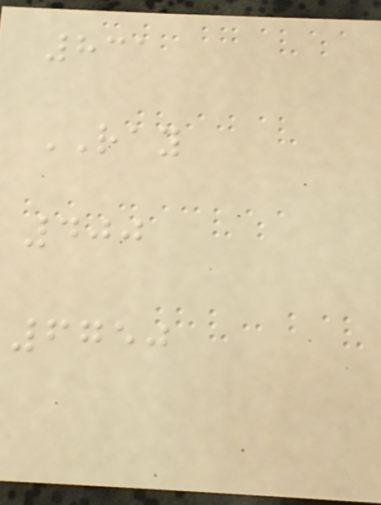831
RAY
400
6750
